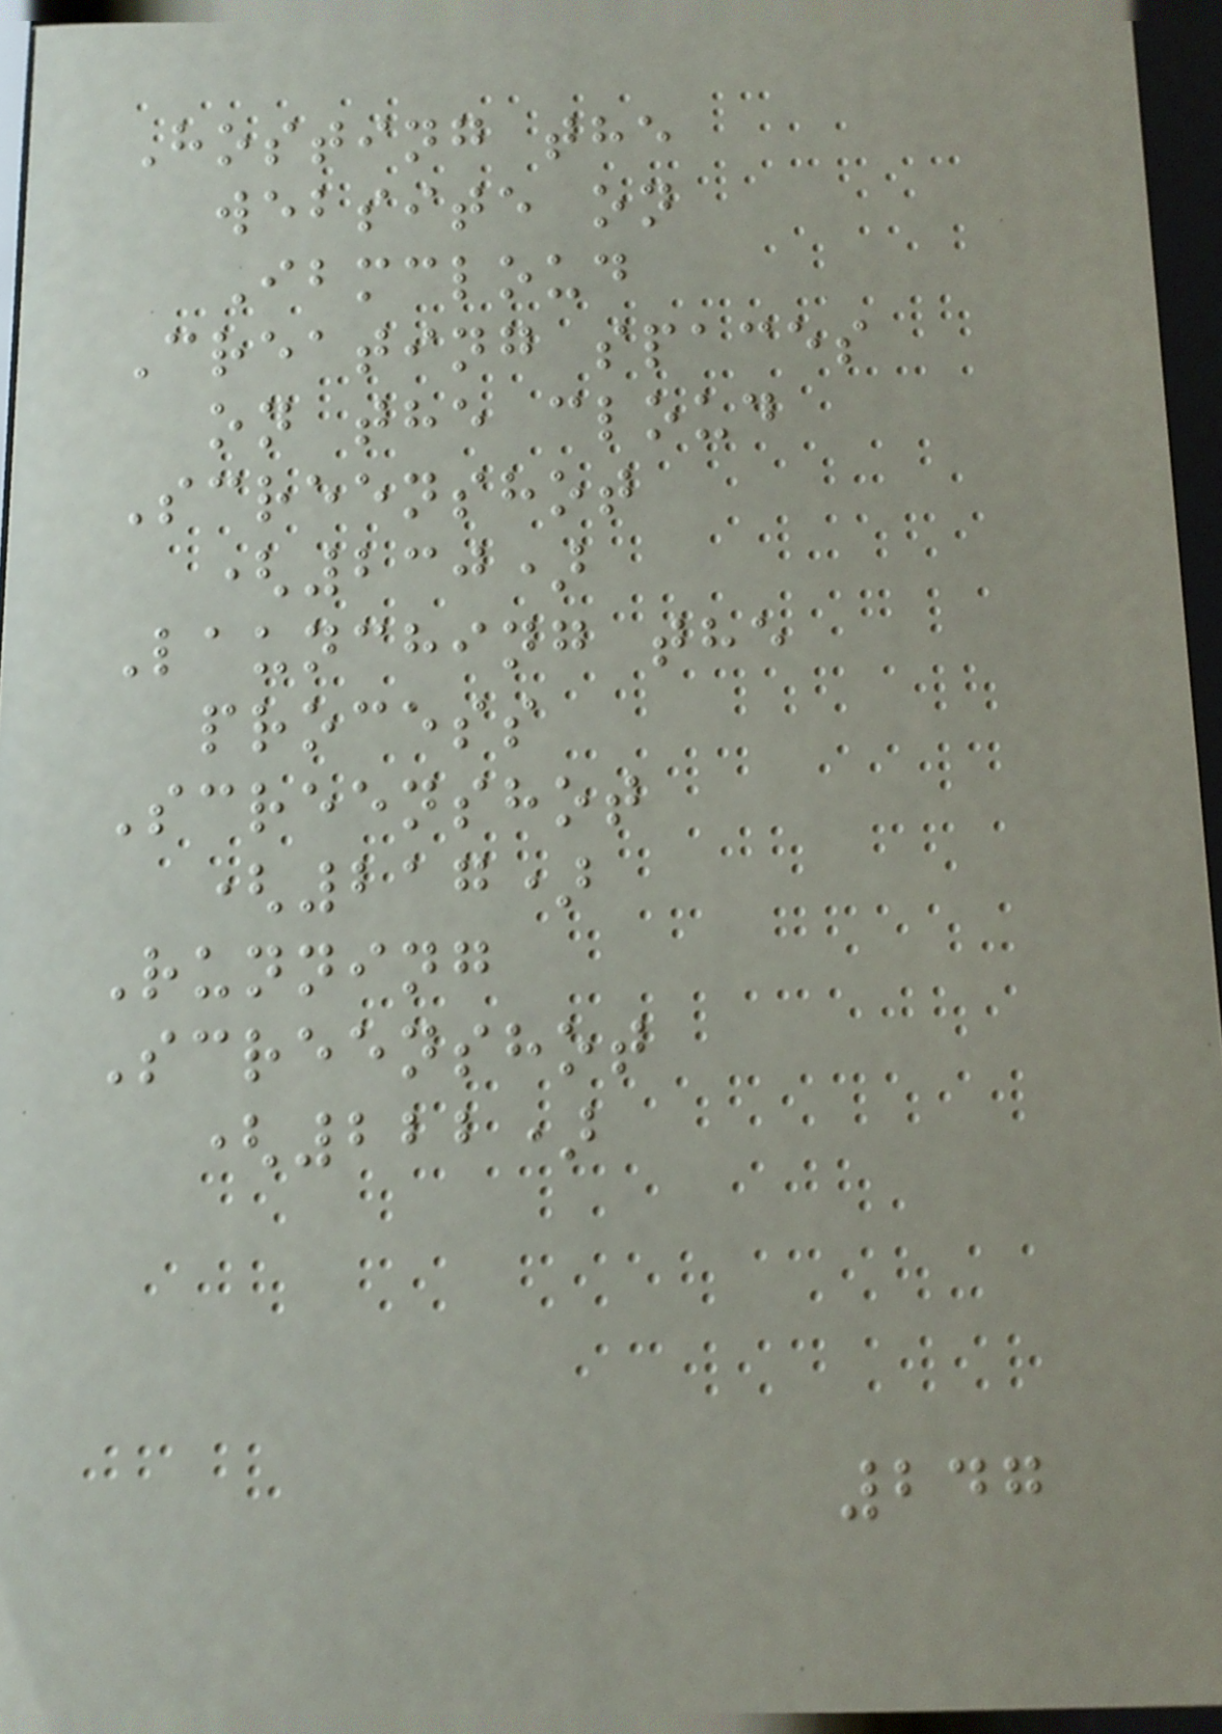Hosting the
website on
Ibmcloud
Creating spaces
on the cloud
Screenshot
(230)
Launching the
process
Screenshot
(217)
Running
Screenshot
(222)
247
